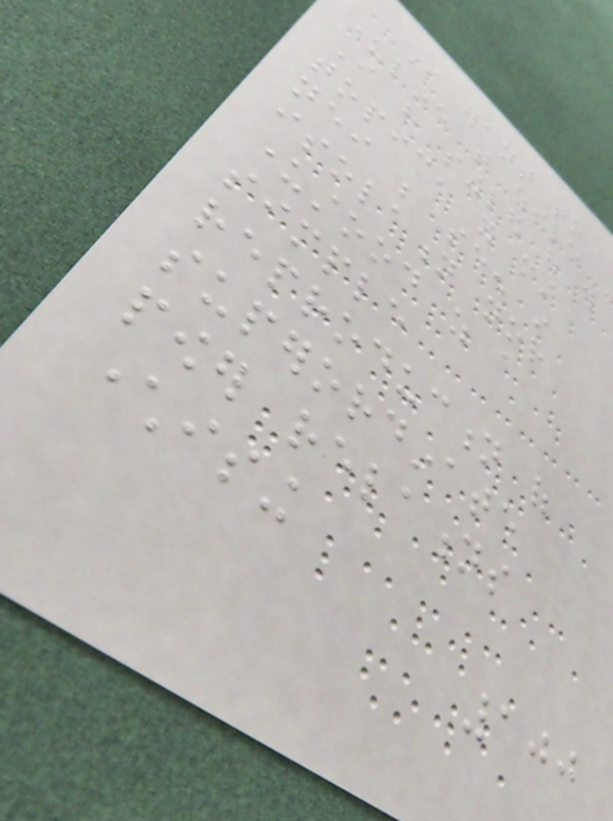I want to
underline that while
I have singled out this
topic, it must
neither be seen in
isolation nor
understood as a
simple
reproduction of
superordinate
power relations
characterising
100
